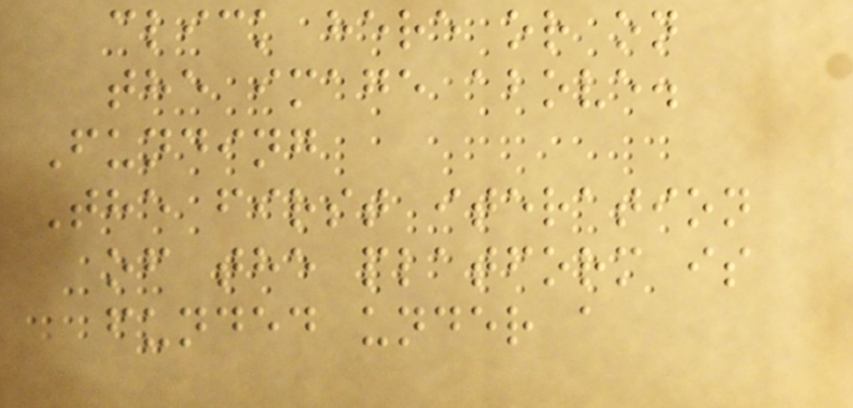click here or on
the image above.
Funding
The first iteration
of the platform is
funded under a
